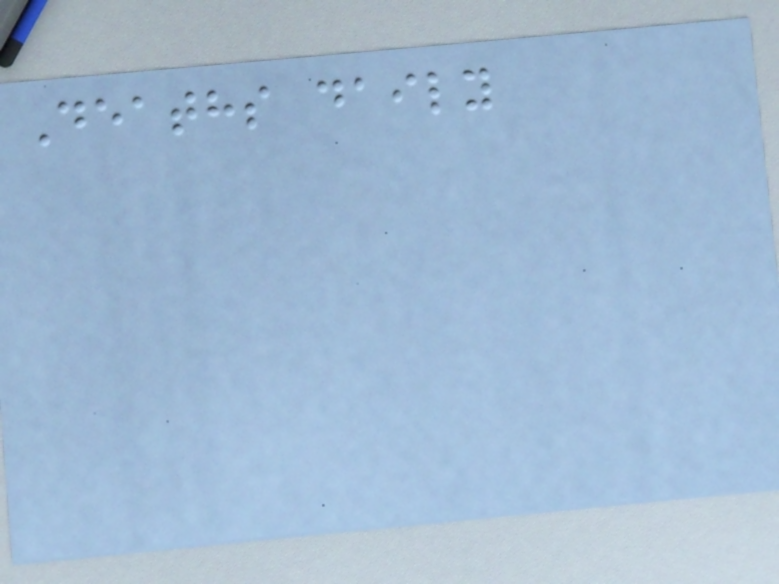Deaths daily
